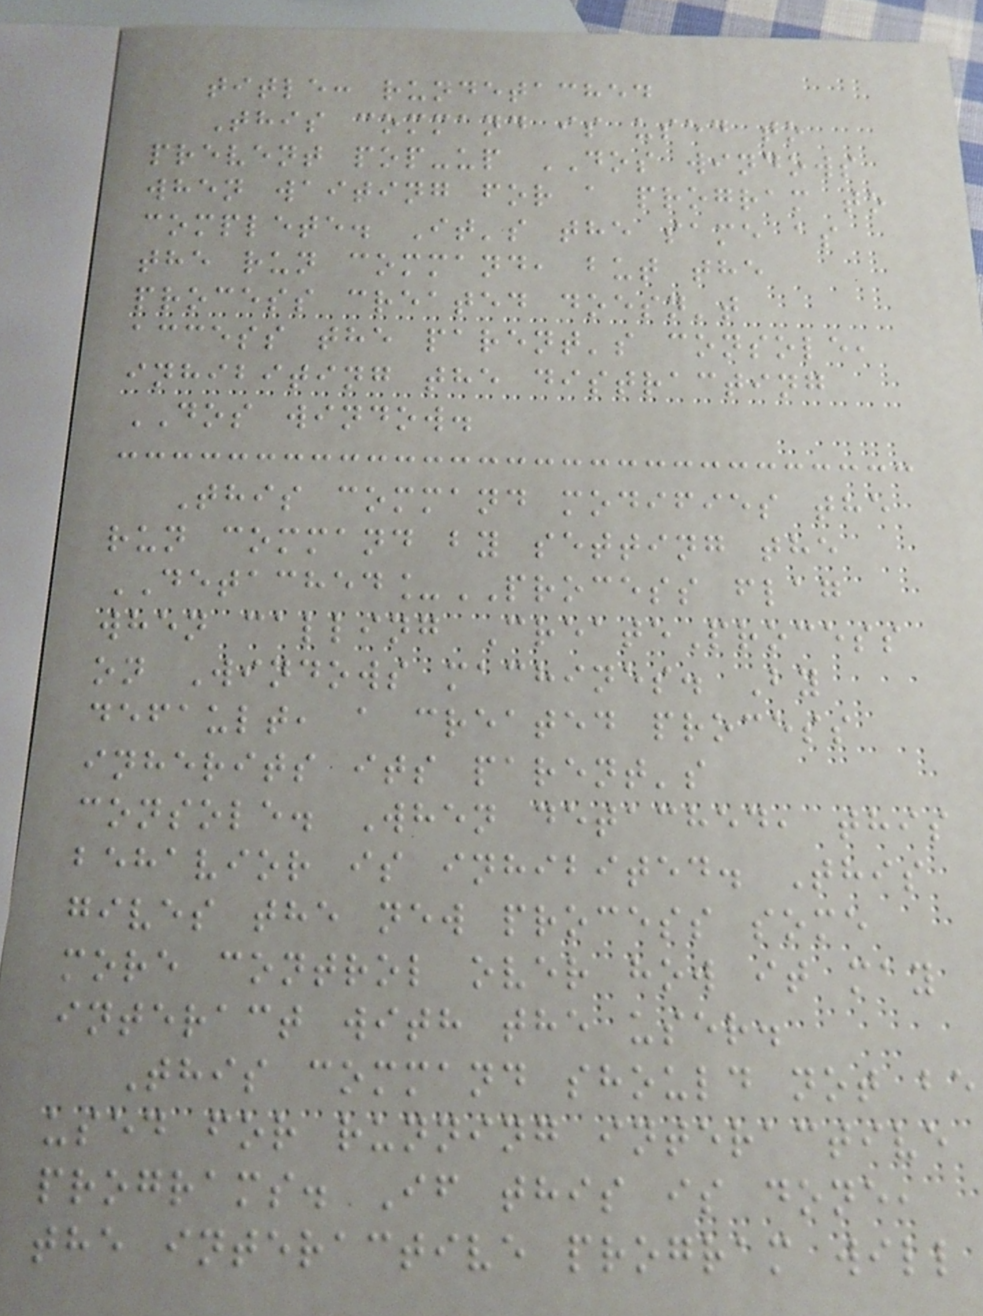title: rundetached
This command is used to
prevent pop-up DOS windows
when waiting for a program to
complete. It's the same as
the run command, but the
process created doesn't
access the parent's console,
inhibiting the distracting
DOS window.
This command modifies the
run command by setting the
DETACHED_PROCESS flag
when calling CreateProcess
on Windows machines. By
default, a created process
inherits its parent's
console. When detached, this
behavior is inhibited. This
gives the new process some
more control over how it may
interact with the user.
This command should not be
used for running interactive
programs. If this is done,
the interactive program will
